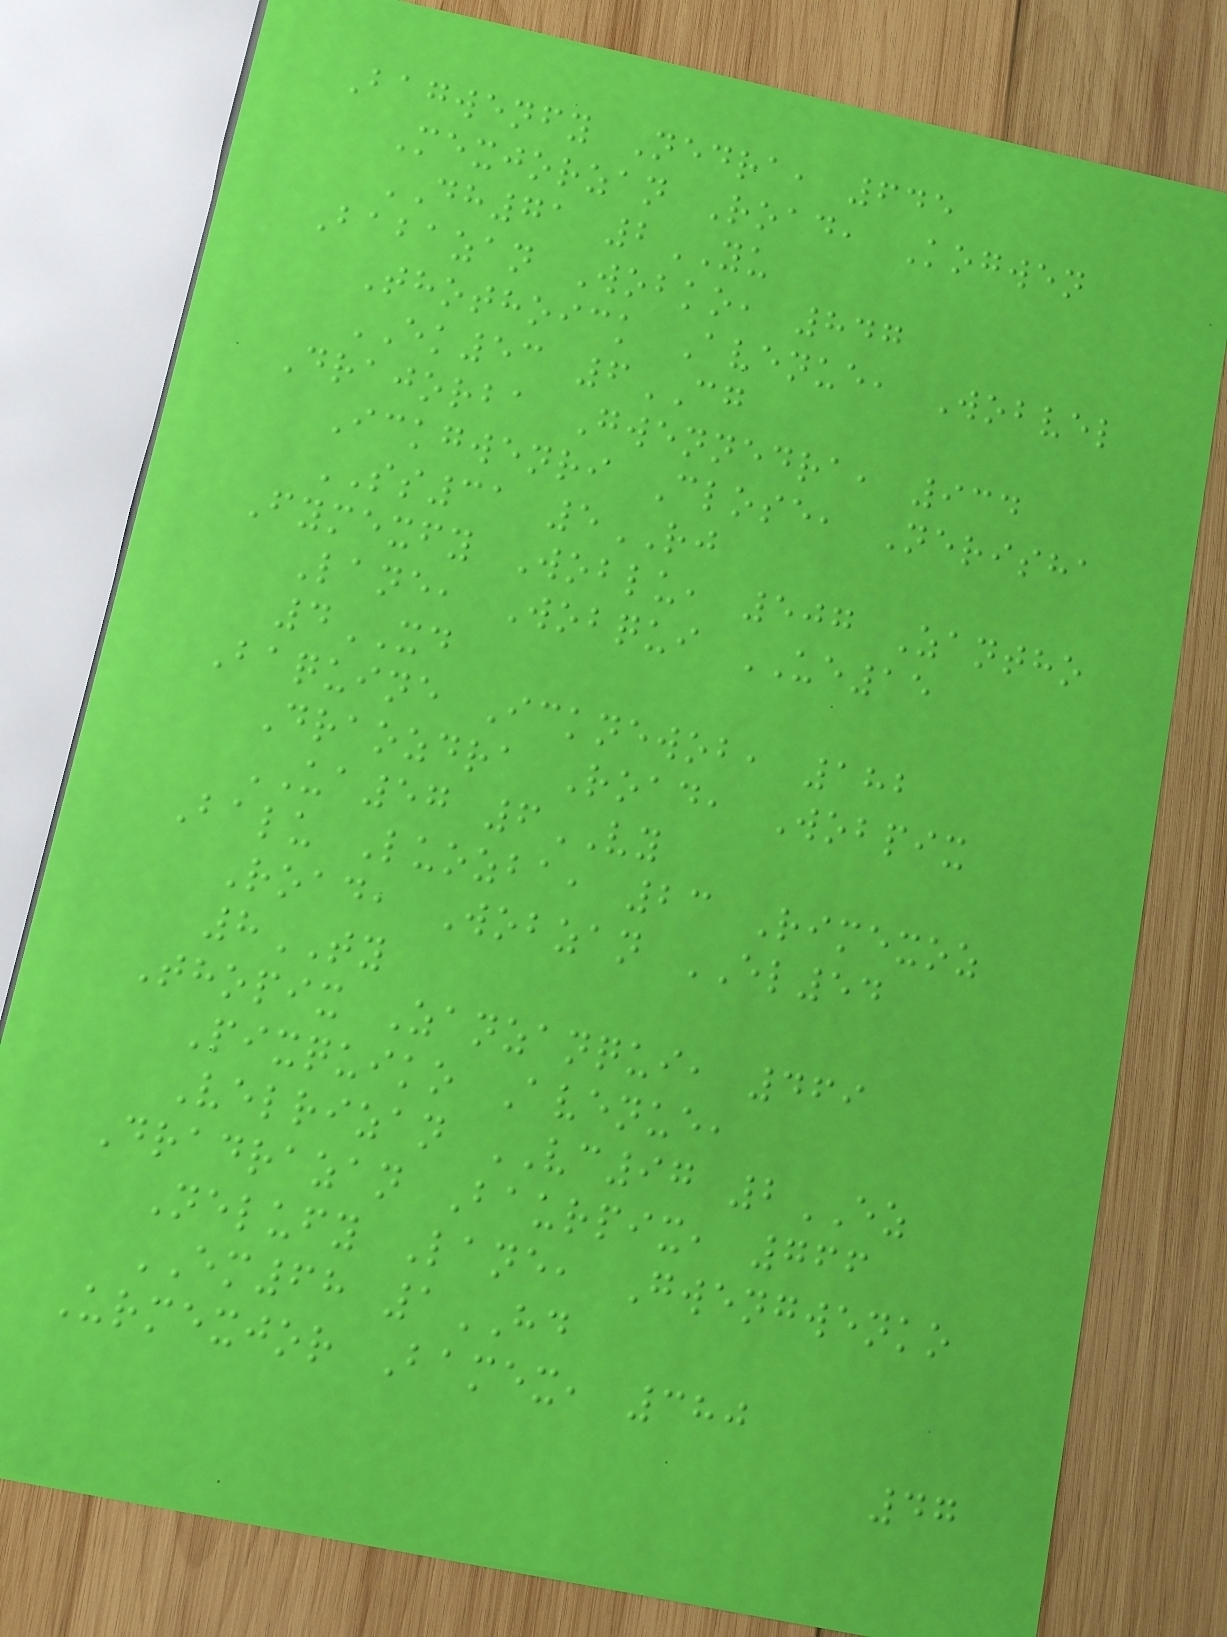Bagwenfy Nedra, 645
Mexjorzan Road, Kogwen
DH71 2YU
Babazan Wobko, 847
Thothoick Avenue, Wobvel
EK53 6CG
Drajorba Gwennedra, 934
Ickgwenri Close, Nerisha
SS31 5RJ
Fymexfy Woblu, 507 Zantho
Lane, Wobqui UE15
4XD
Baquine Icknewob, 182
Draozdra Road, Wobpix
UA57 6VY
Balu Luozba, 23 Rimexoz
Road, Wobzan EL54
8TY
Thopix Zanzanqui, 469
Pixquiko Avenue,
Velrizan VC97 2EZ
Dradrazan Baurpix, 766
Nelufy Lane, Gwengwenko
EM68 1HD
Urmexjor Bamex, 380
47
